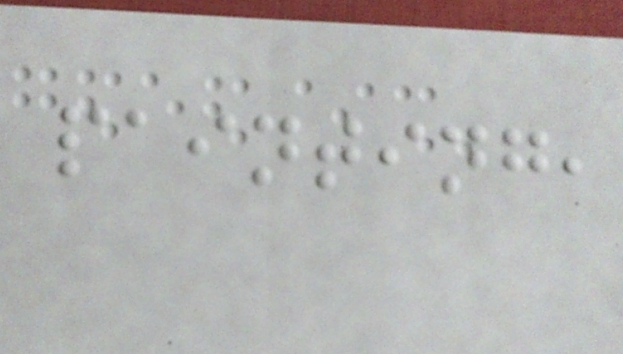painting,
